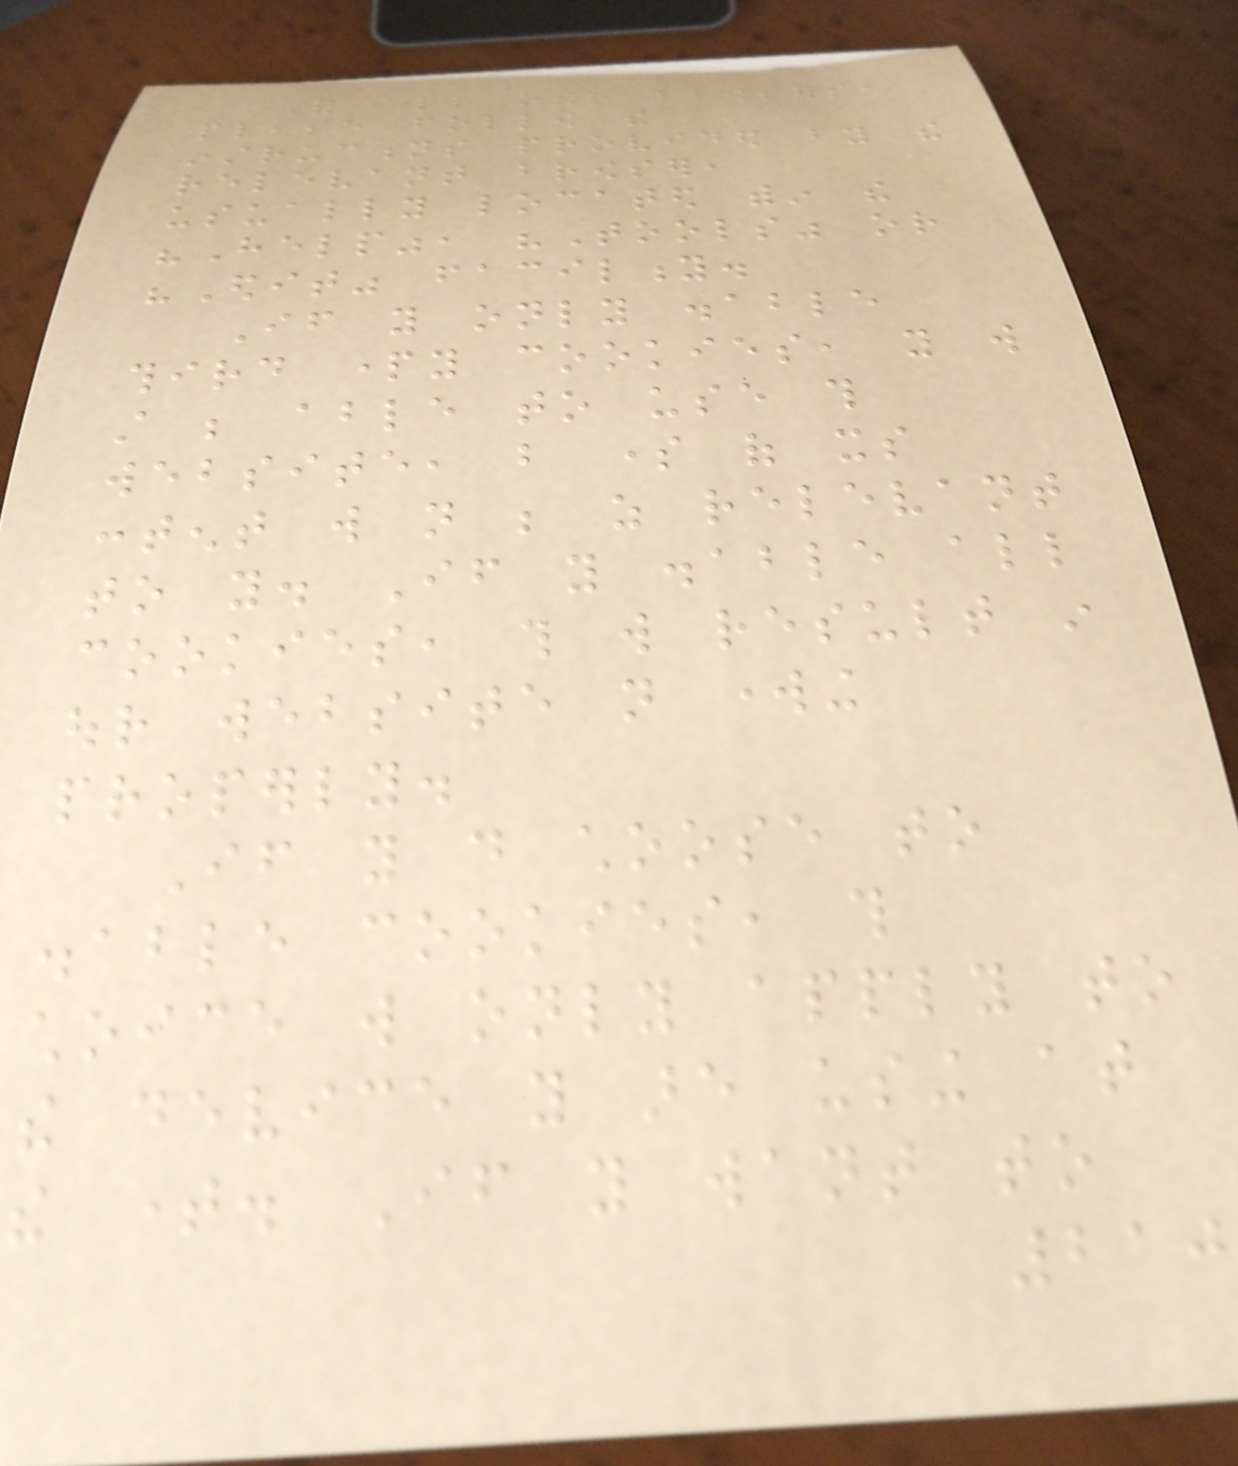For all other browsers,
please follow the
instructions provided by the
relevant browser,
usually located within the
"Help", "Tools" or
"Edit" facility.
If you only disable
third party cookies, you will
still be able to use this
website, but some of its
content will not be as relevant
to you. If you disable all
cookies, this will result in
our website not working
properly.
If you do choose to
disable cookies, this
choice will only apply to
the device you are using at
the time. If you want to
210
